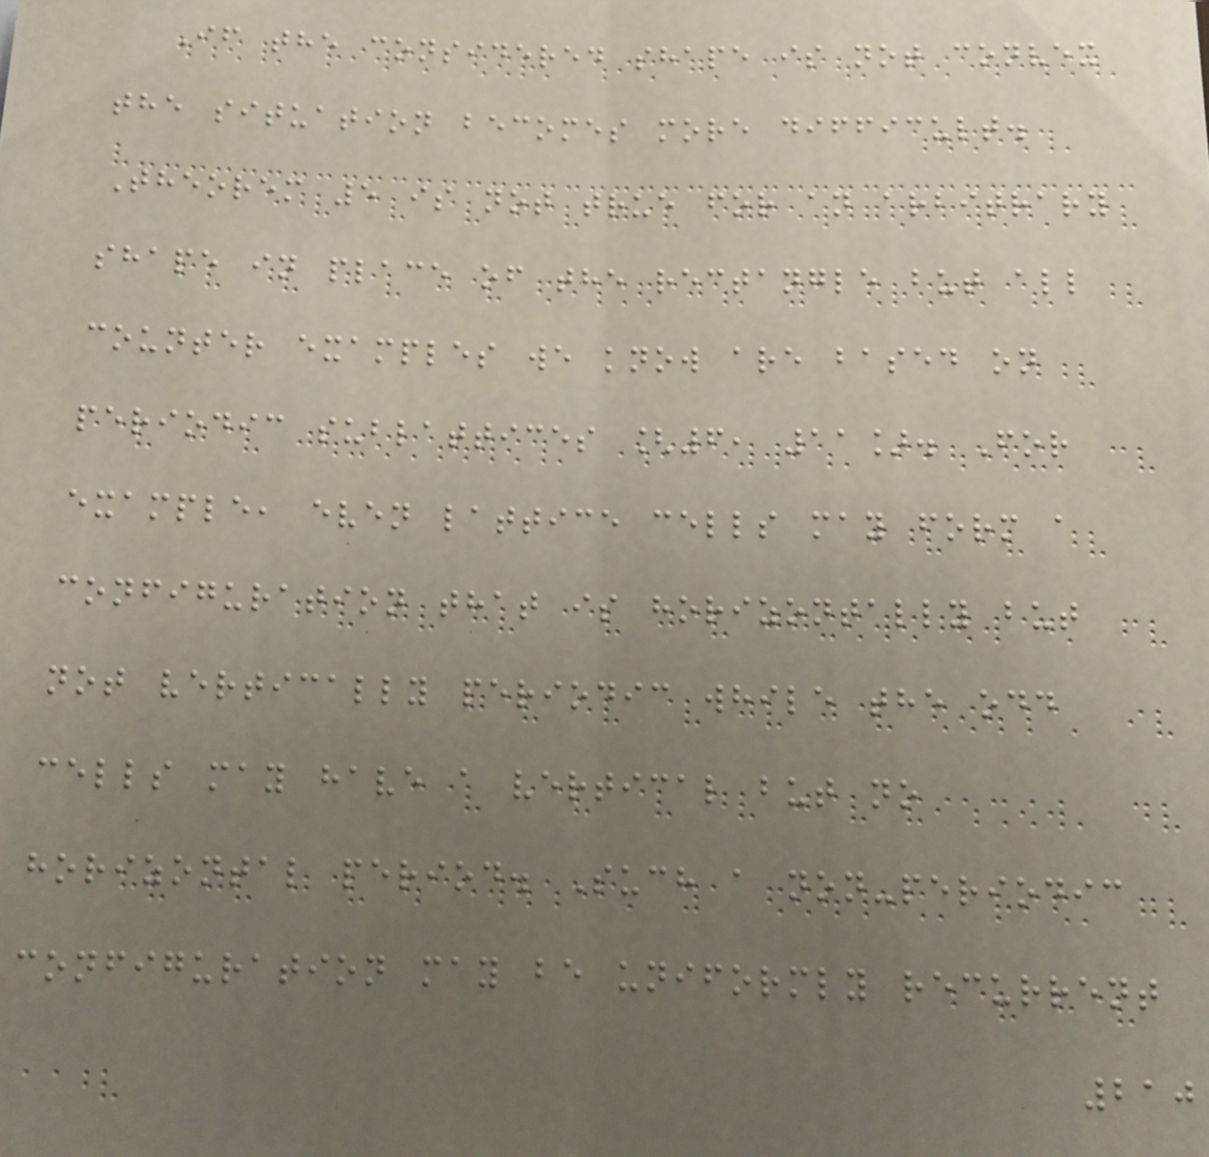If the considered shape is not convex
the situation becomes more difficult.
Theorem 5 is not true for an arbitrary
shape in place of the rectangle but all
counter examples we know are based on
periodic sublattices [6, 11]. For
example, even lattice cells may form a
configuration that is horizontally but
not vertically periodic while the odd
cells may have a vertical but no
horizontal period. Such a non-periodic
configuration may be uniformly recurrent
210
